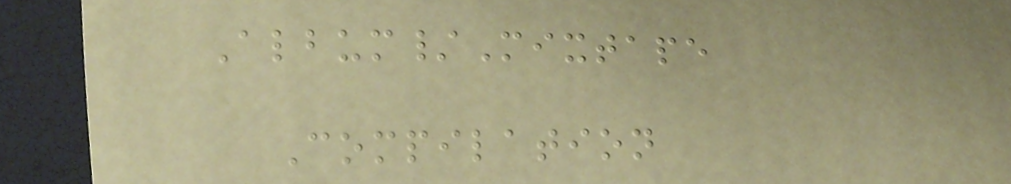Album/Mixtape
Compilation
